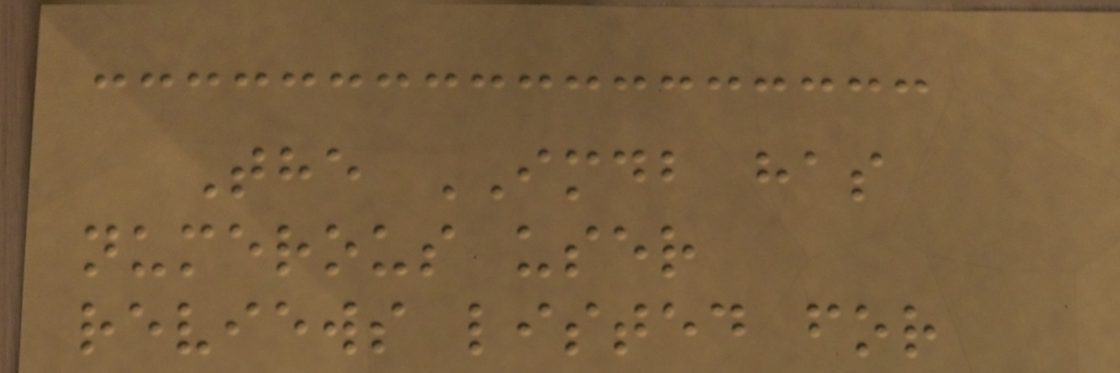The IMDB has
numerous user
reviews listed for
